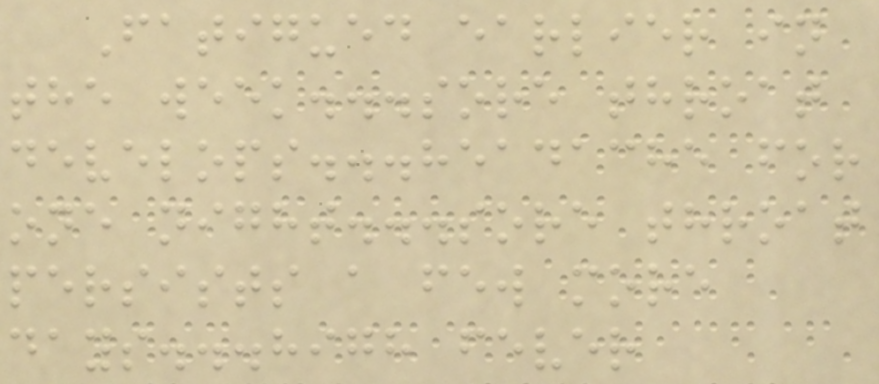Fatigued earlier in
the week...sore throat
develops...headache for
one night...sore throat
persists a few more
days...high fever
